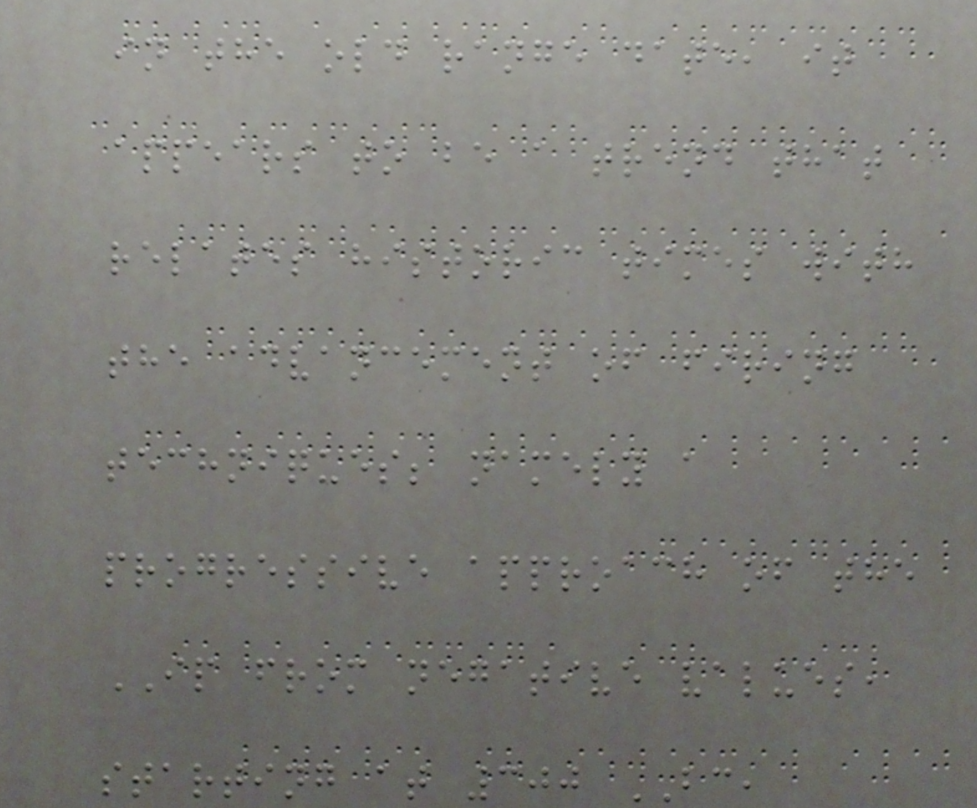in the old range date, it
appears to be a trend that
relates historic times with
the advancement of firing
techniques; namely a
progressive approach of the
IP from negative values,
starting at 300 BC,
